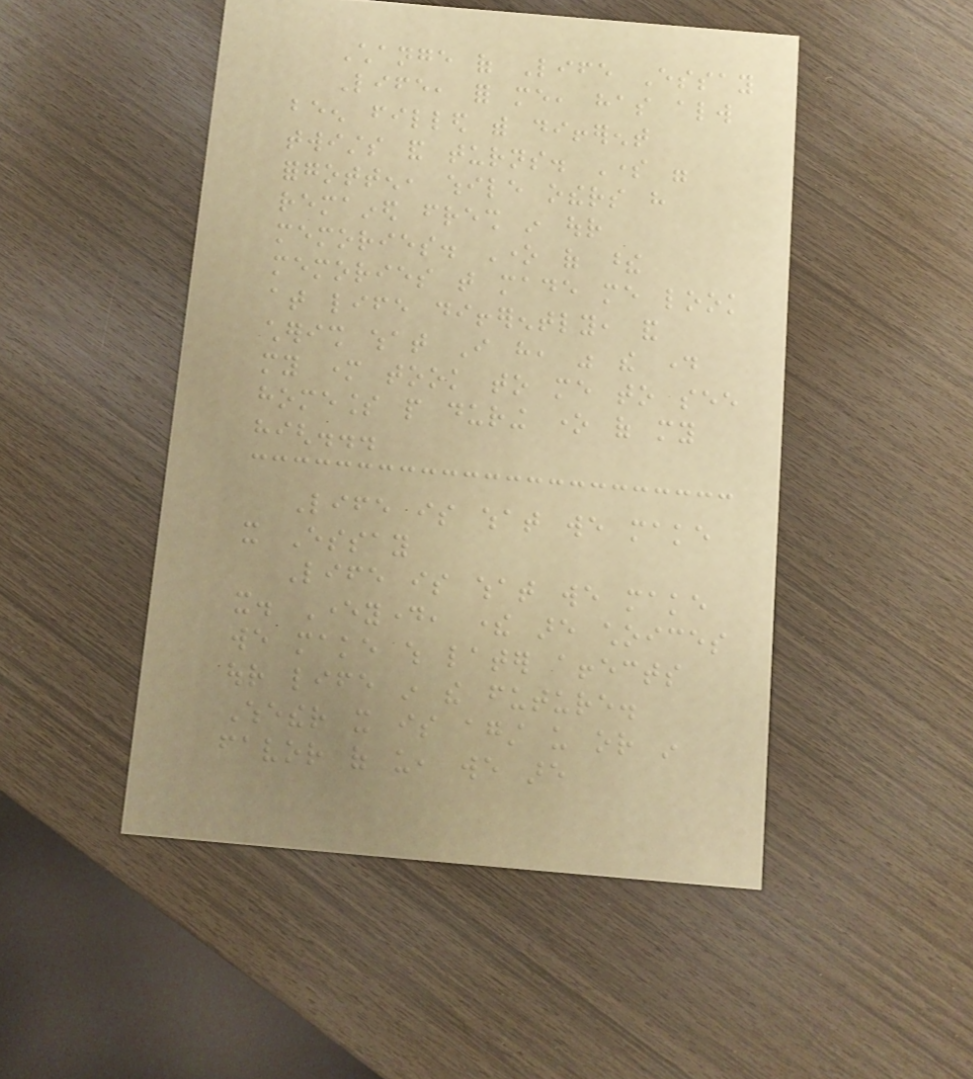Change of Life Essay
Life, for me, has always
been filled with different
twists and turns. Some were
forgotten, while others have
remained fresh in our
memories. One of these
memories that made me look
at life differently, and
cherish what I have, was the day
my mother took to me to see
homeless people during one of my
high...
Life is what we make
it Essay
Life is what we make
it. Everyday, there are choices
we make which later affects
our life in the future.
Whether it is against us or in
favor of us, we are
